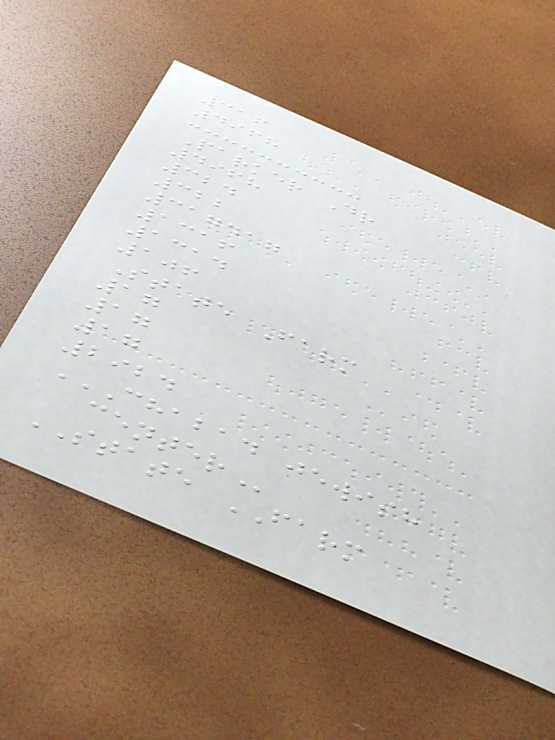316
4968
Parker Dr
4968
324
322
317417
1316
1314
106
State Farm
17
17
17
2924
CHABAD JEWISH
CENTER
STATE FARM
